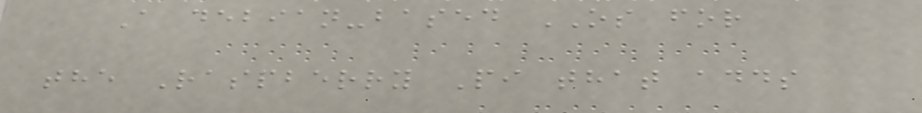A debian-based OS for
the Raspberry Pi that adds
